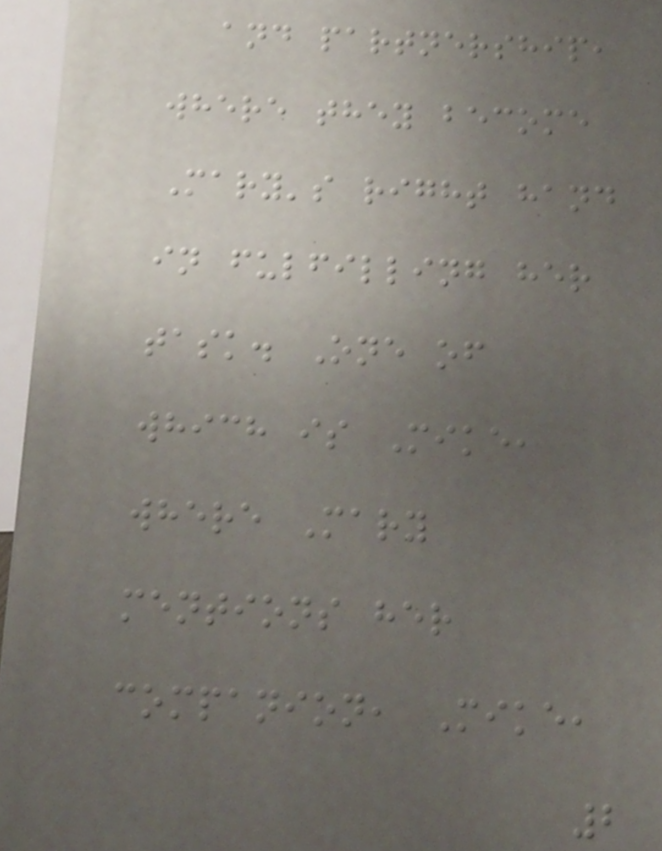and partnership,
where they become
Mary's right hand
in fulfilling her
task. One of
which is Mike,
where Mary
mentions her
companion, Mike,
2
